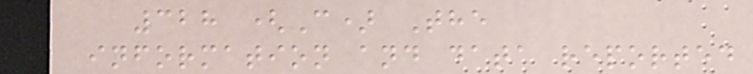328 (C) The
information and data reported
